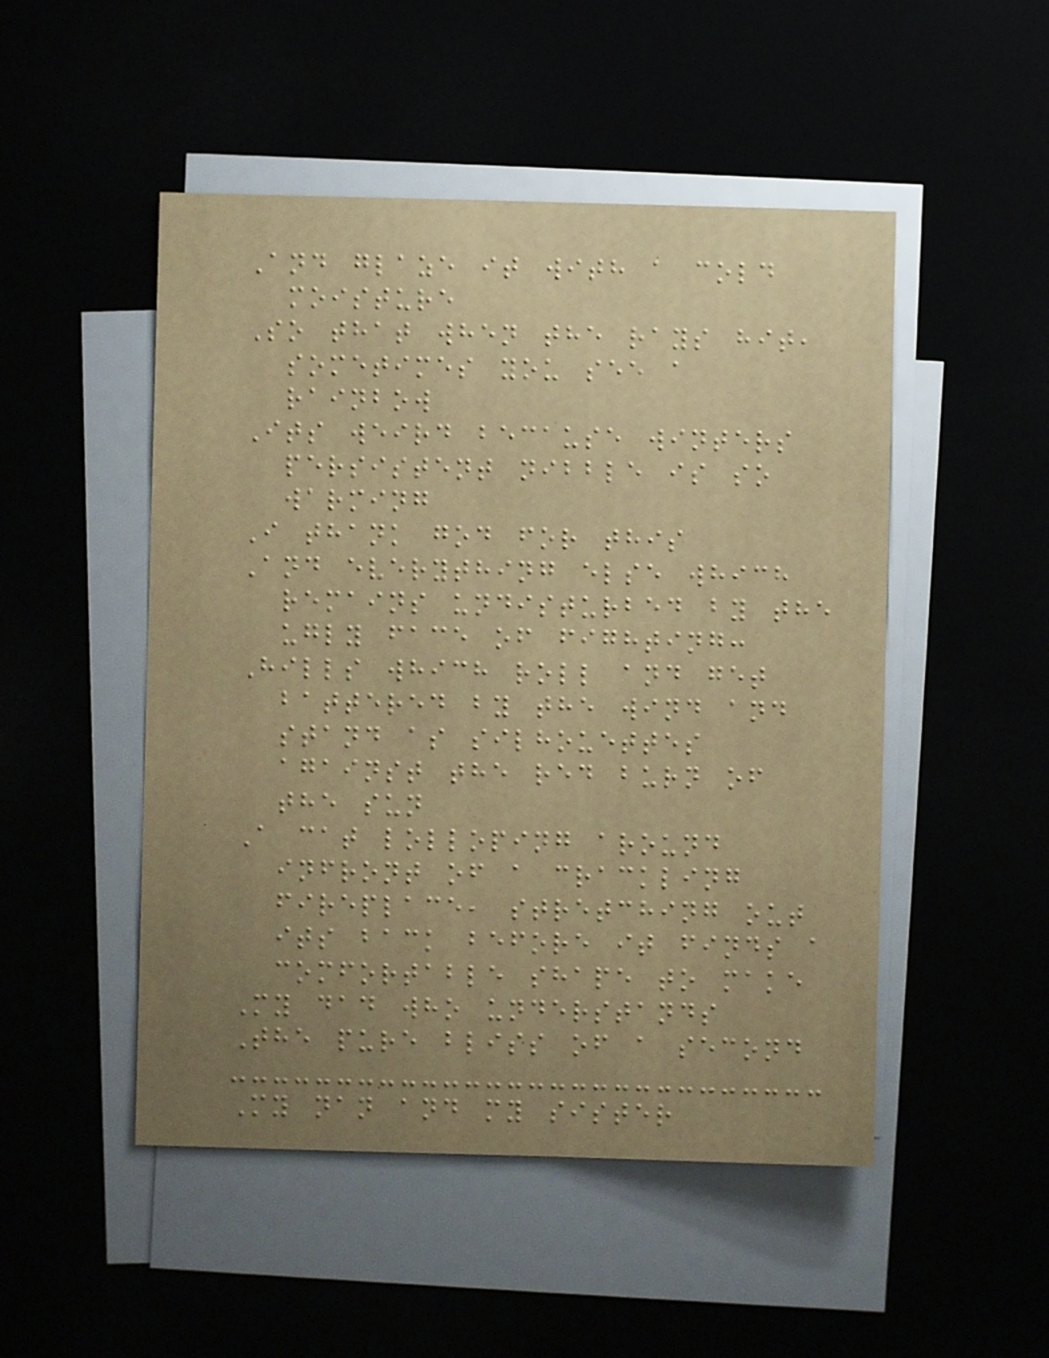And glaze it with a cold
moisture
So that when the rays hit,
sometimes you see a
rainbow
Its weird because winters
persistent nibble is so
warming
I thank god for this
And everything else which
remains undisturbed by the
ugly face of fighting:
Hills which roll and get
battered by the wind and
stand as silhouettes
against the red burn of
the sun
A cat lolloping around
infront of a crackling
fireplace, stretching out
its back before it finds a
comfortable shape to make
My dad who understands
The pure bliss of a second
My nan and my sister
